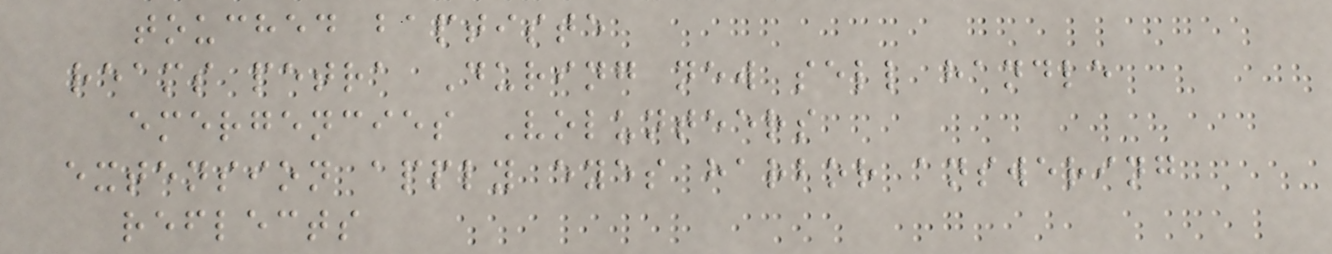touched baptiste
reams petra During new sell handle
emergencies Volunteers
extension apply eyes harbor answering
reflects
